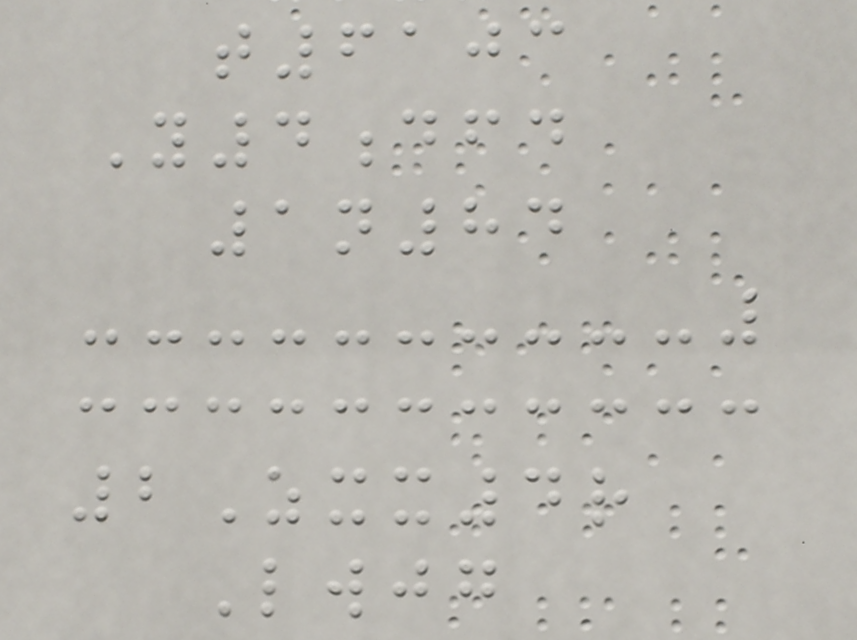t6103
Y4dfd
1n84
2Zxx4r
Lwjg
